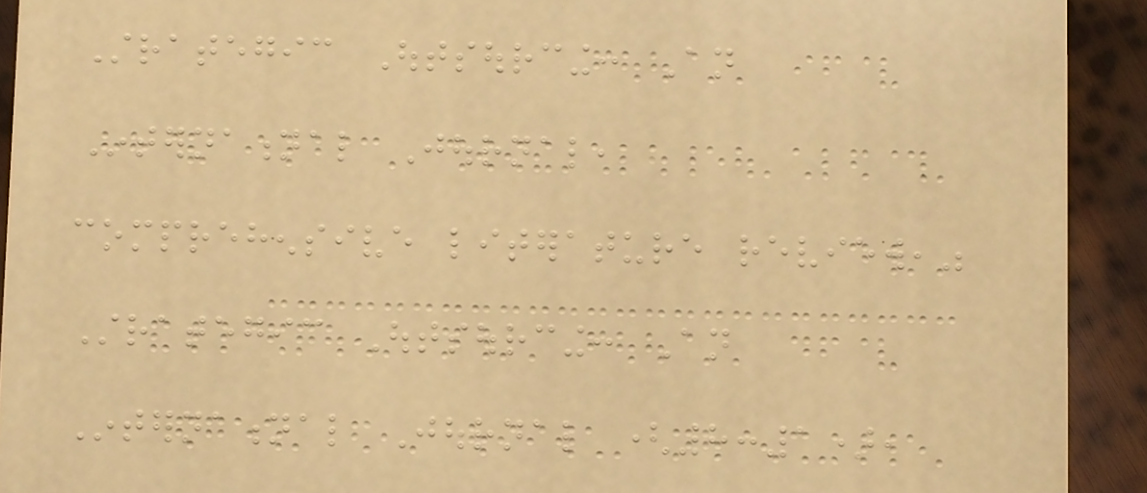Strategic Outsourcing: An
International Journal,
comprehensive literature review,"
Strategic Outsourcing: An
International Journal (8:1),
